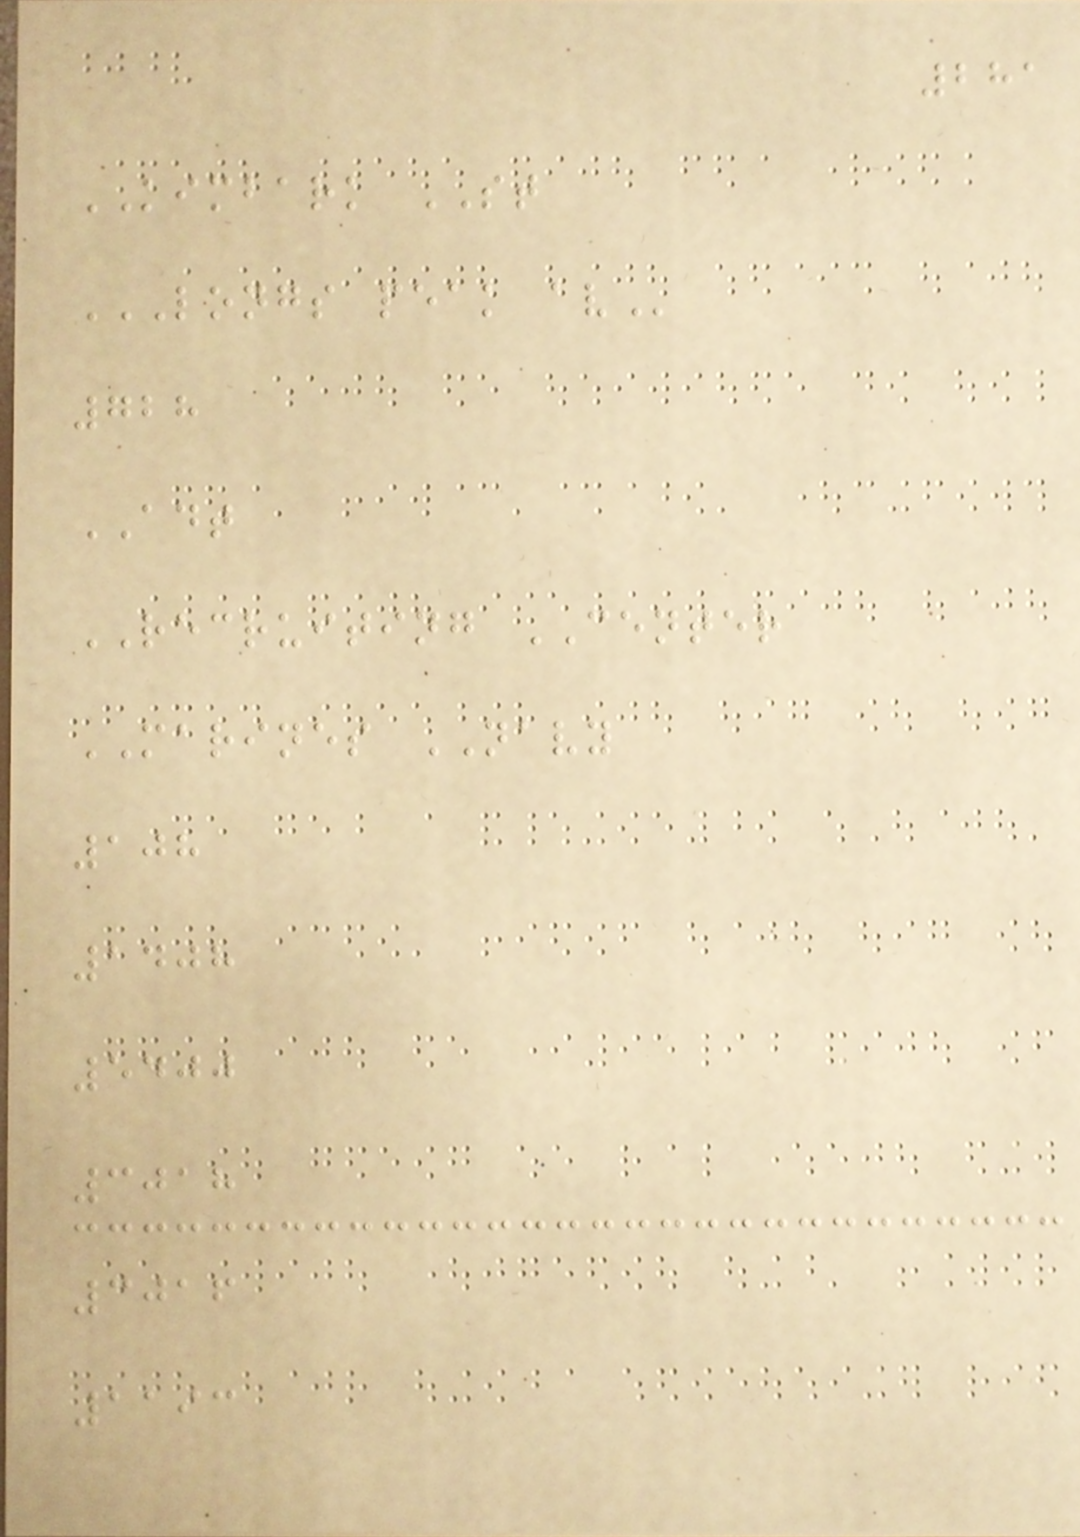281
KIMBARK ST
LONGS PEAK AV
728
ADT
RECRUITING CENTER
MARINES NAVY
108
1408
5400
3018
3016
1193
